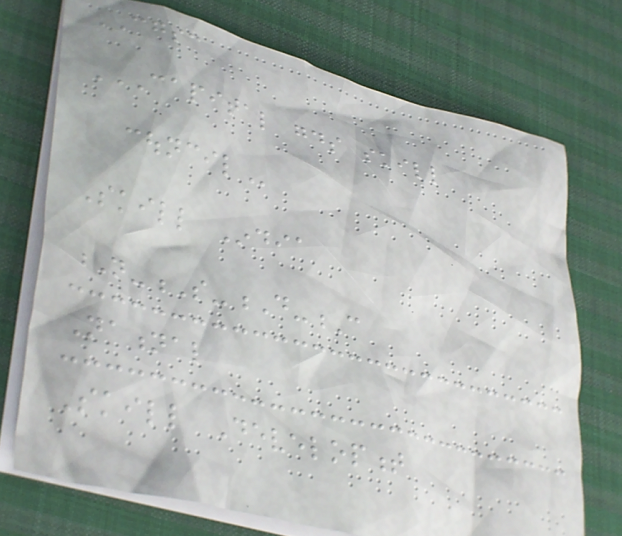CGSC
CAPITAL GOODS SKILL
COUNCIL
Skill India
N-S-D-C
National
Skill Development
